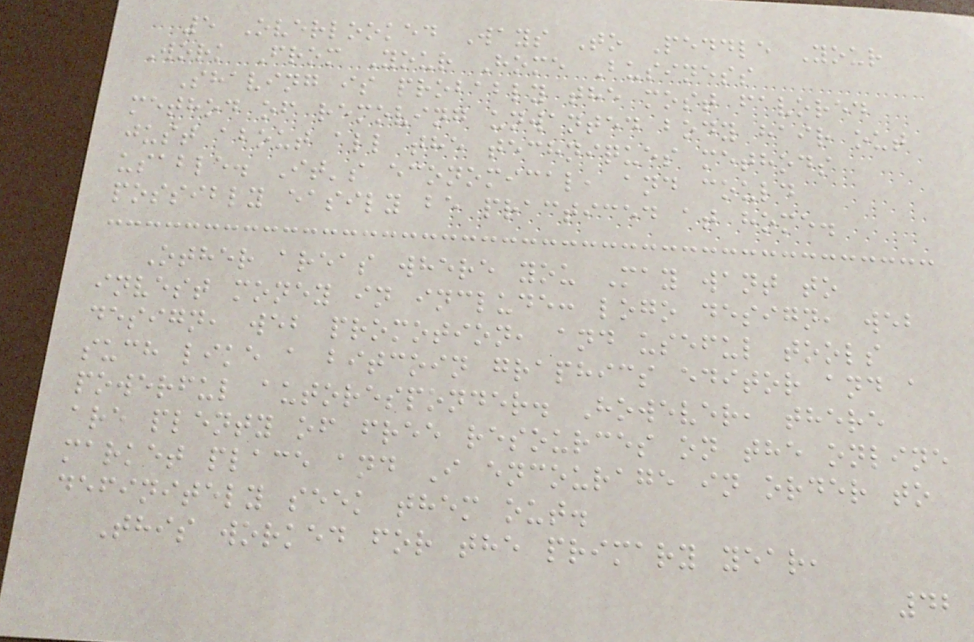5 Overlooked Ways To Peddle Your
Work From Your Home Business
Shaving is probably the most favored
method of removing unwanted body hair out
just about all the techniques methods
usable. It's economical, and could
possibly easily be practiced at home.
Other areas where you May want to
invest money in include: logo design, web
design, web promotion, and useful tools
such like a bitcoin graphics editor and a
powerful autoresponder. However, there
are plenty of free resources on the online
market place and I encourage in order to
definitely seek them out.
This worked for the primary year,
42
